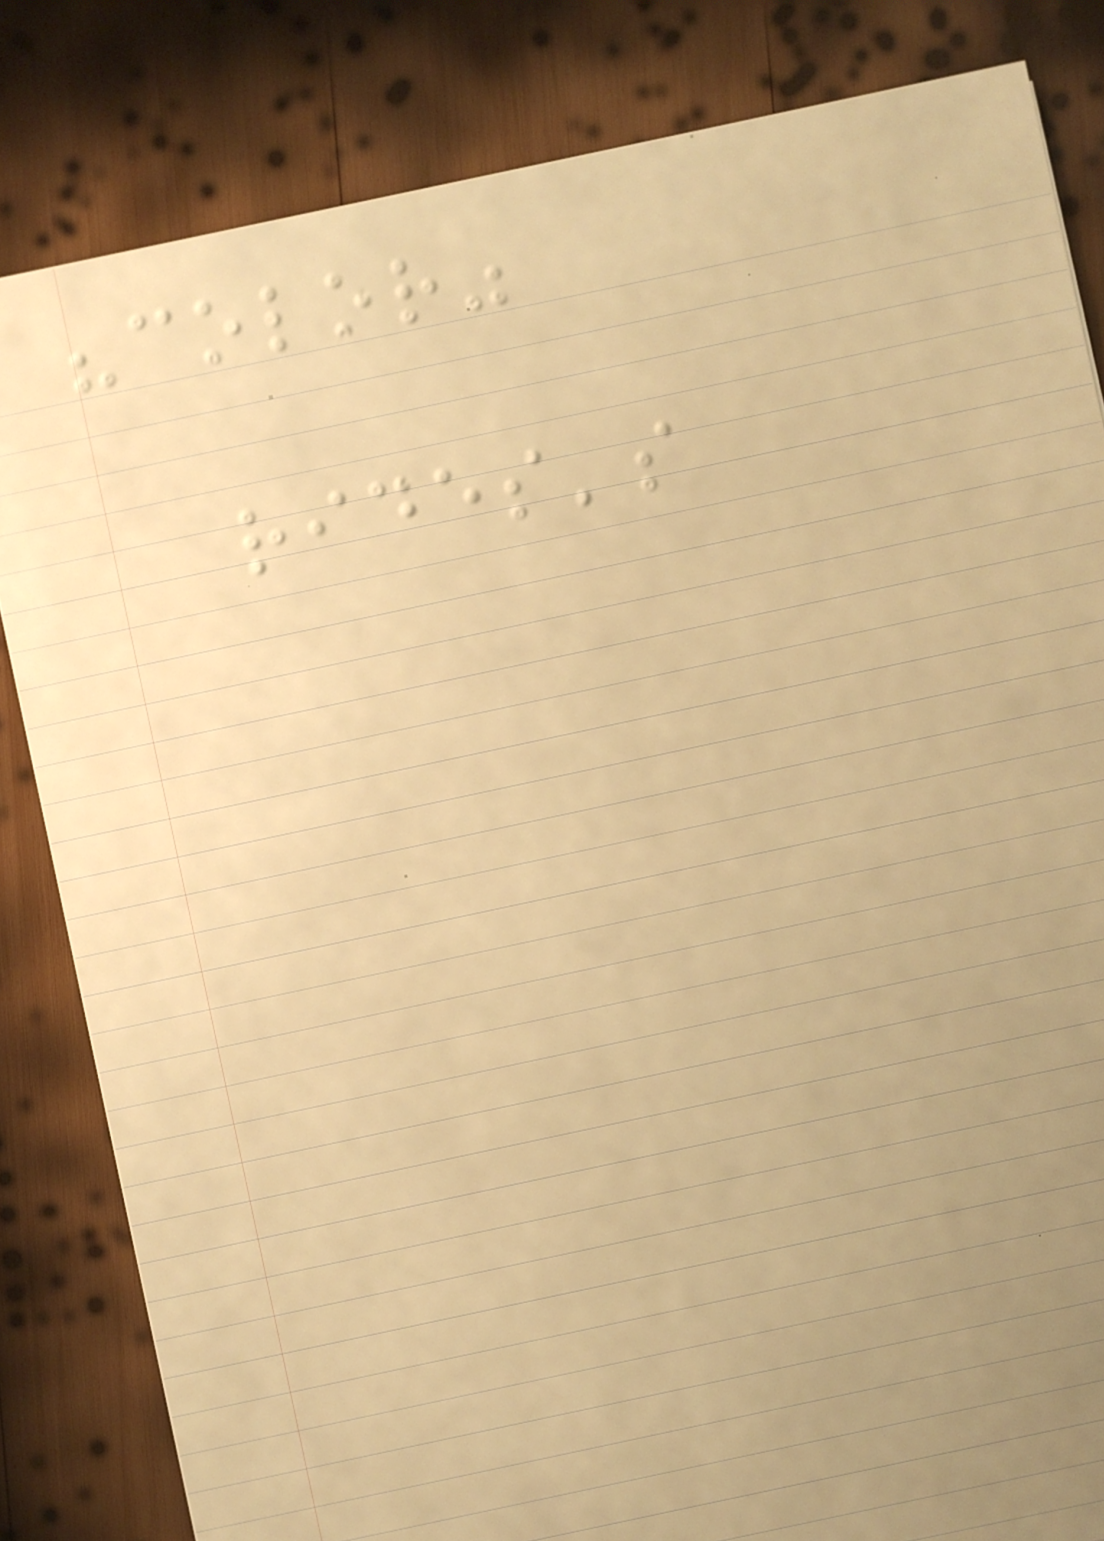"color"
rides's
